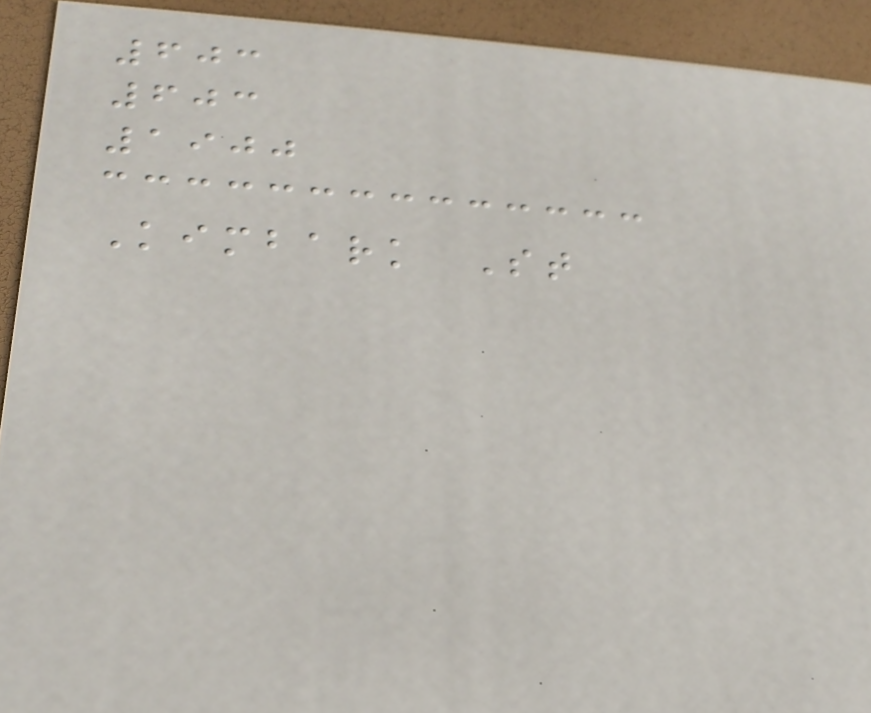603
603
1900
Kimbark St
